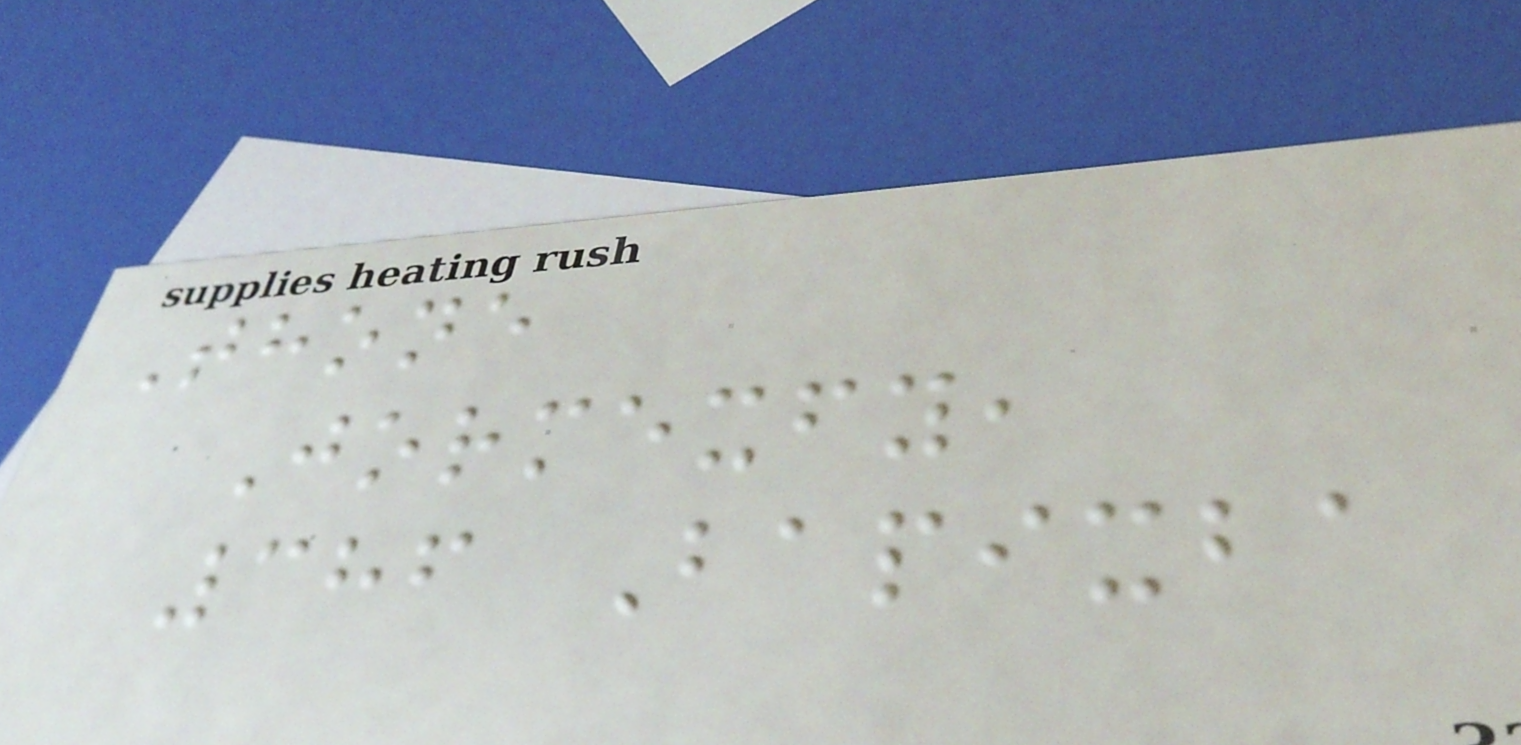Thone
Jormexfy,
386 Bapixba
